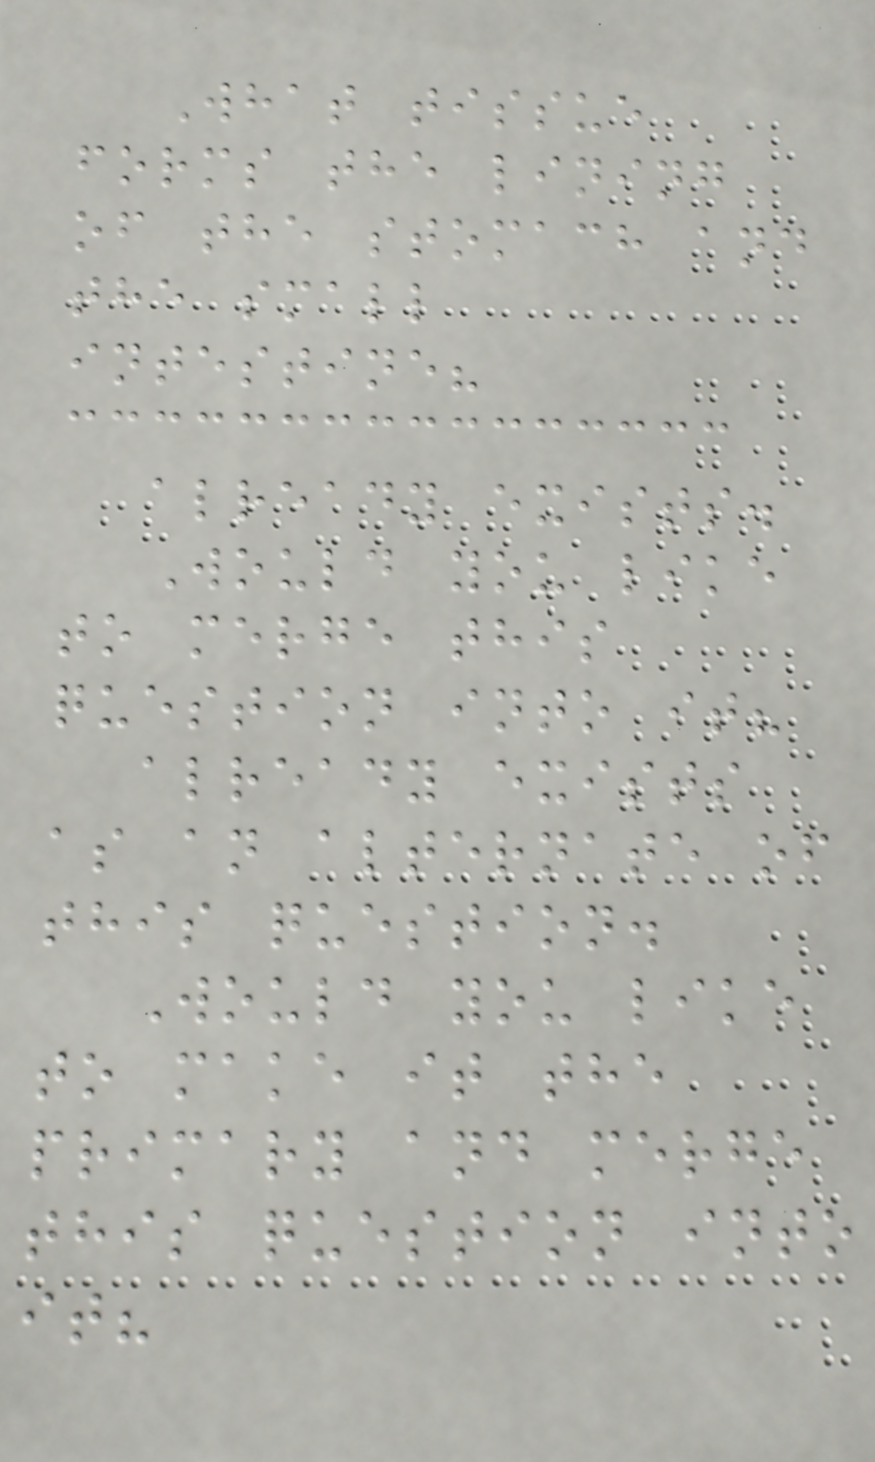What tissue
forms the lining
of the stomach and
the small
intestine?
already exists.
Would you like
to merge this
question into it?
already exists
as an alternate of
this question.
Would you like
to make it the
primary and merge
this question into
it?
